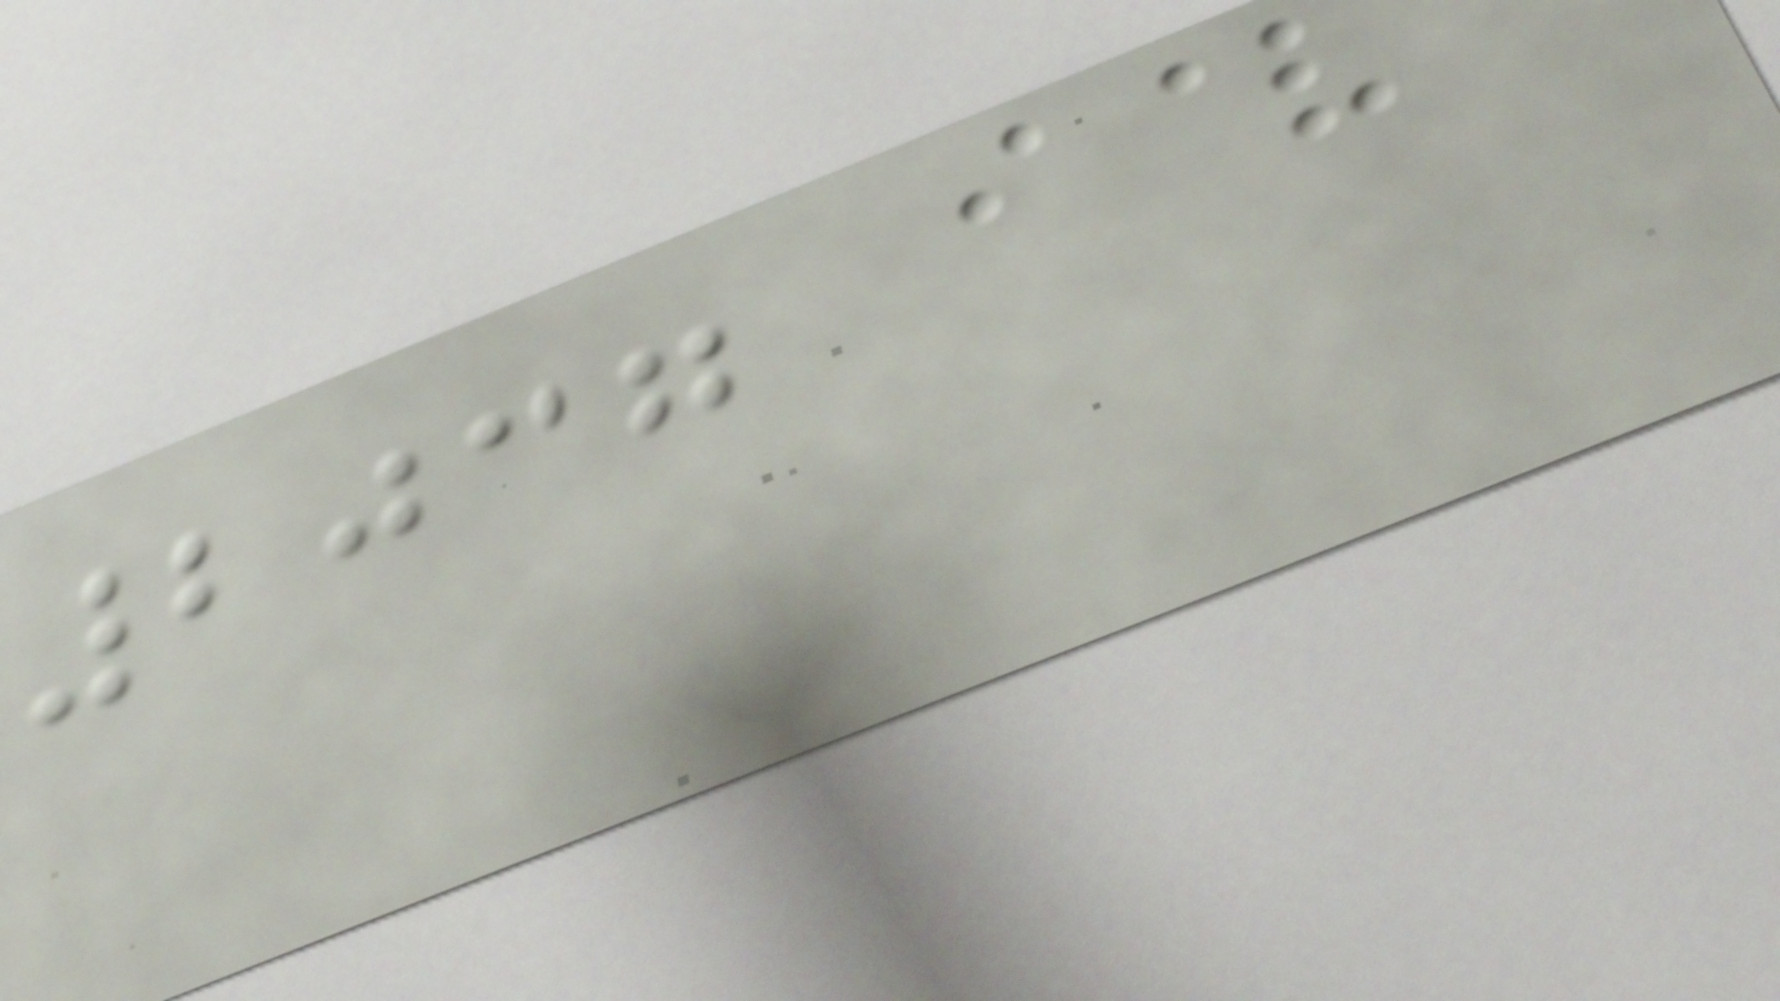2037
